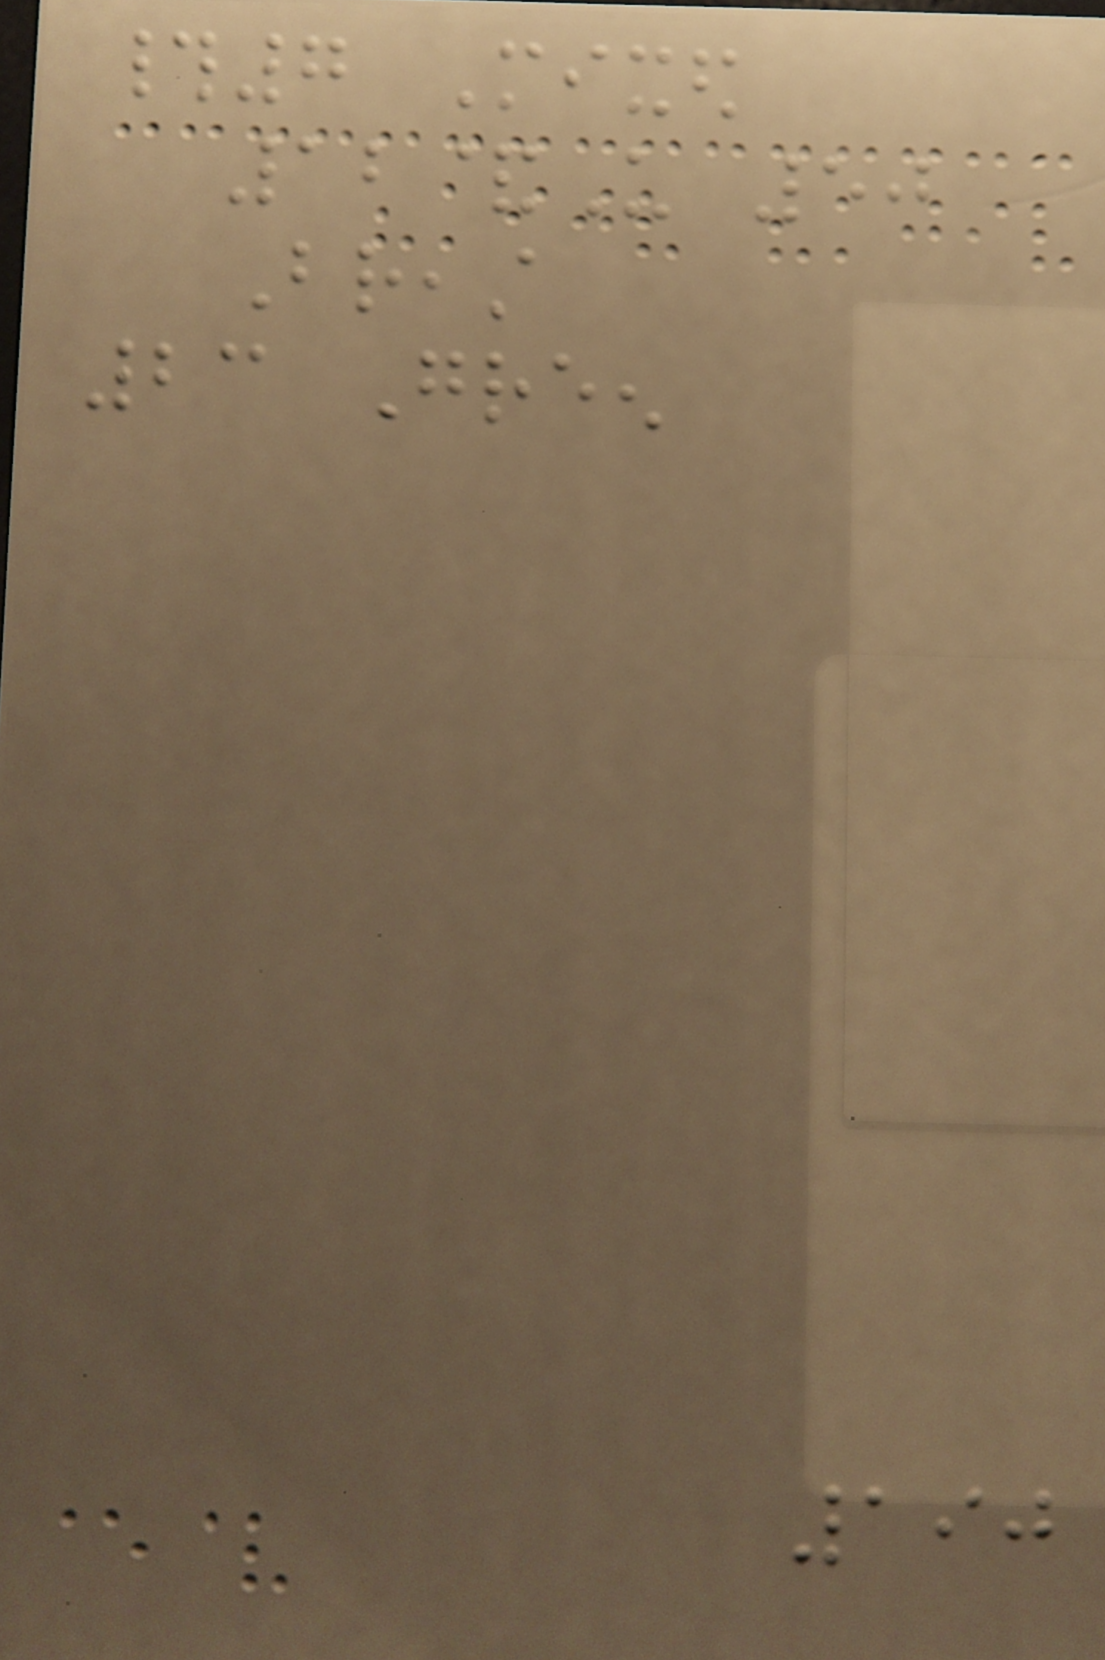#7 Mixed
12&U 50
Breast
23 Green
190
